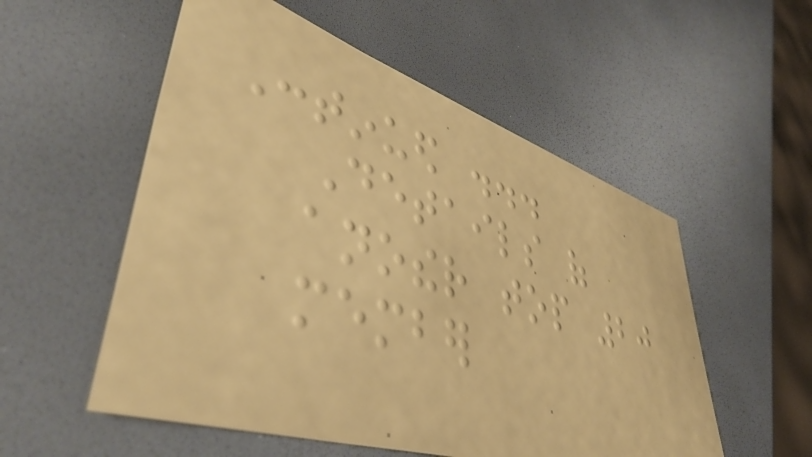Continued ...
Details of
another top 20
member
